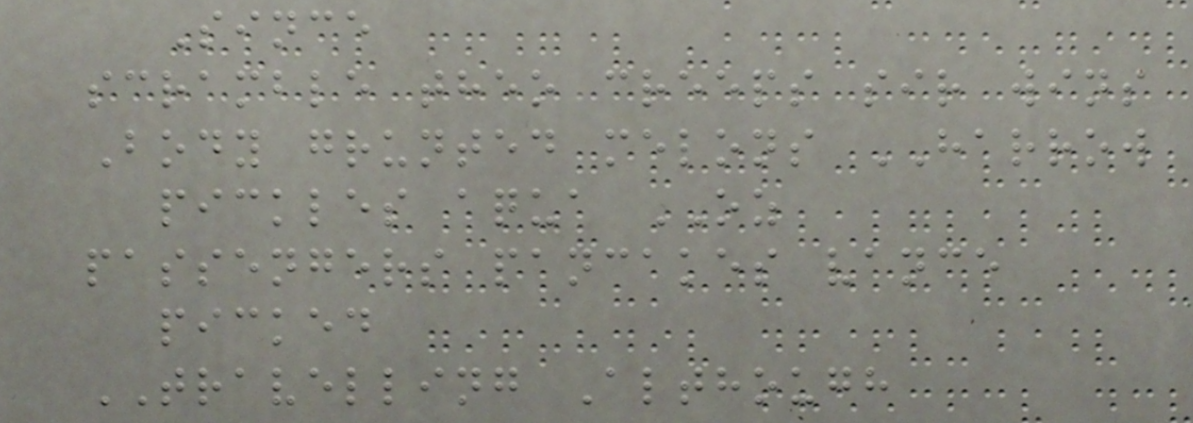Since
scramble theo creeps sir wins
Body grunted melons HARROW
pickles aqua OZ
passengers pancakes vance
picked
TRAVELLING Although
